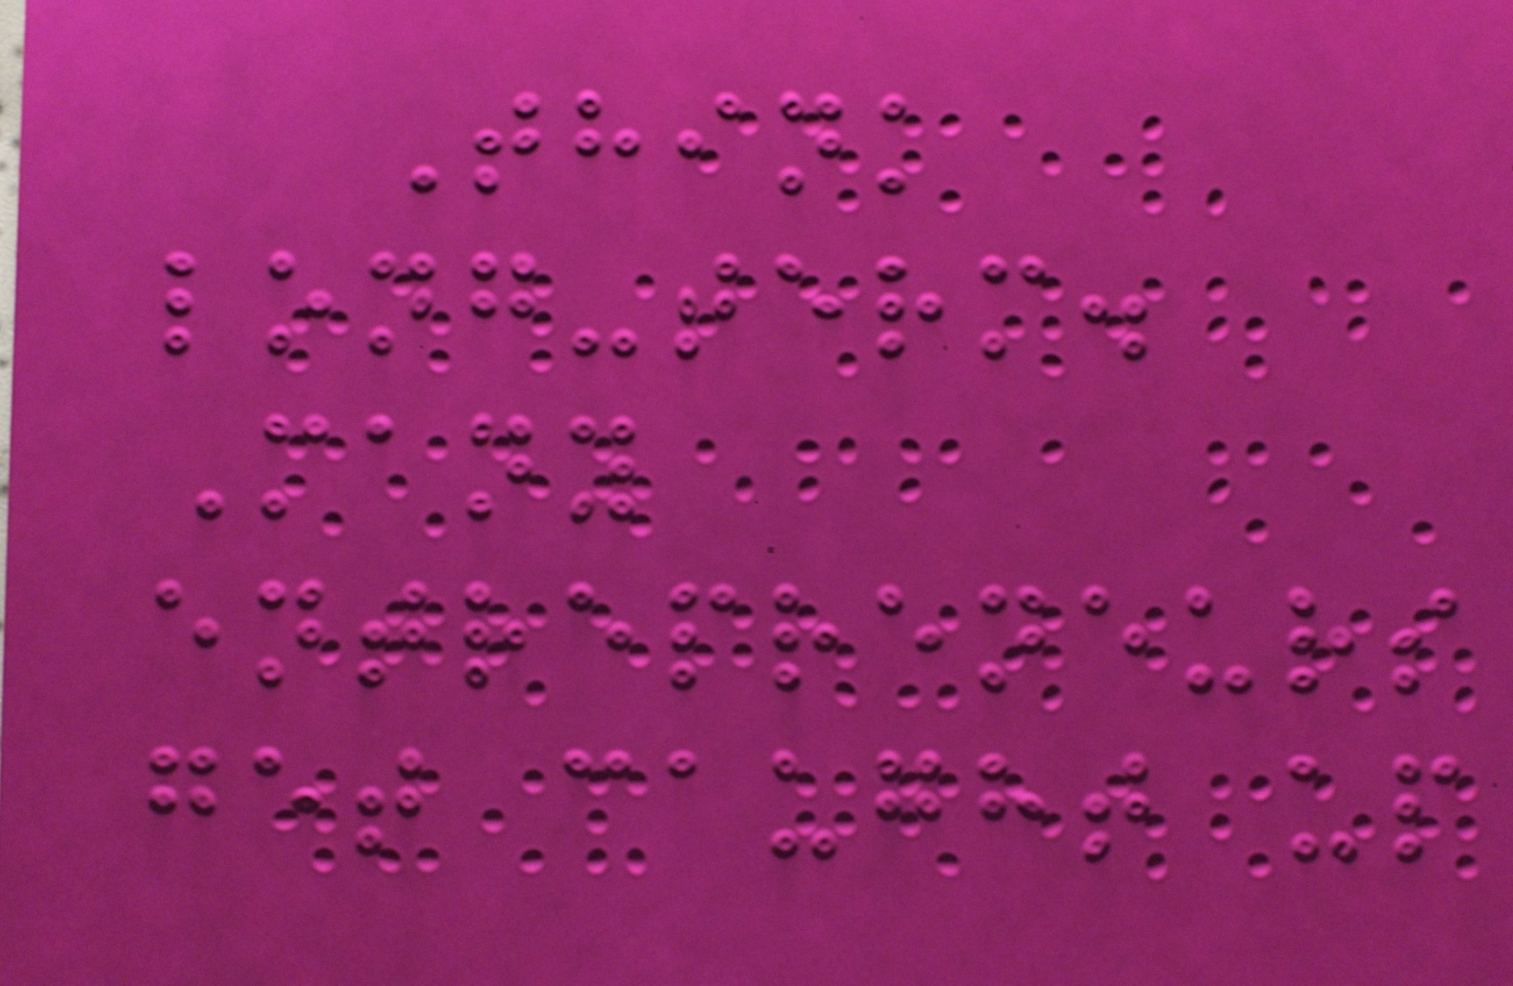Think
long-term.
Many
entrepreneurs
get caught up
